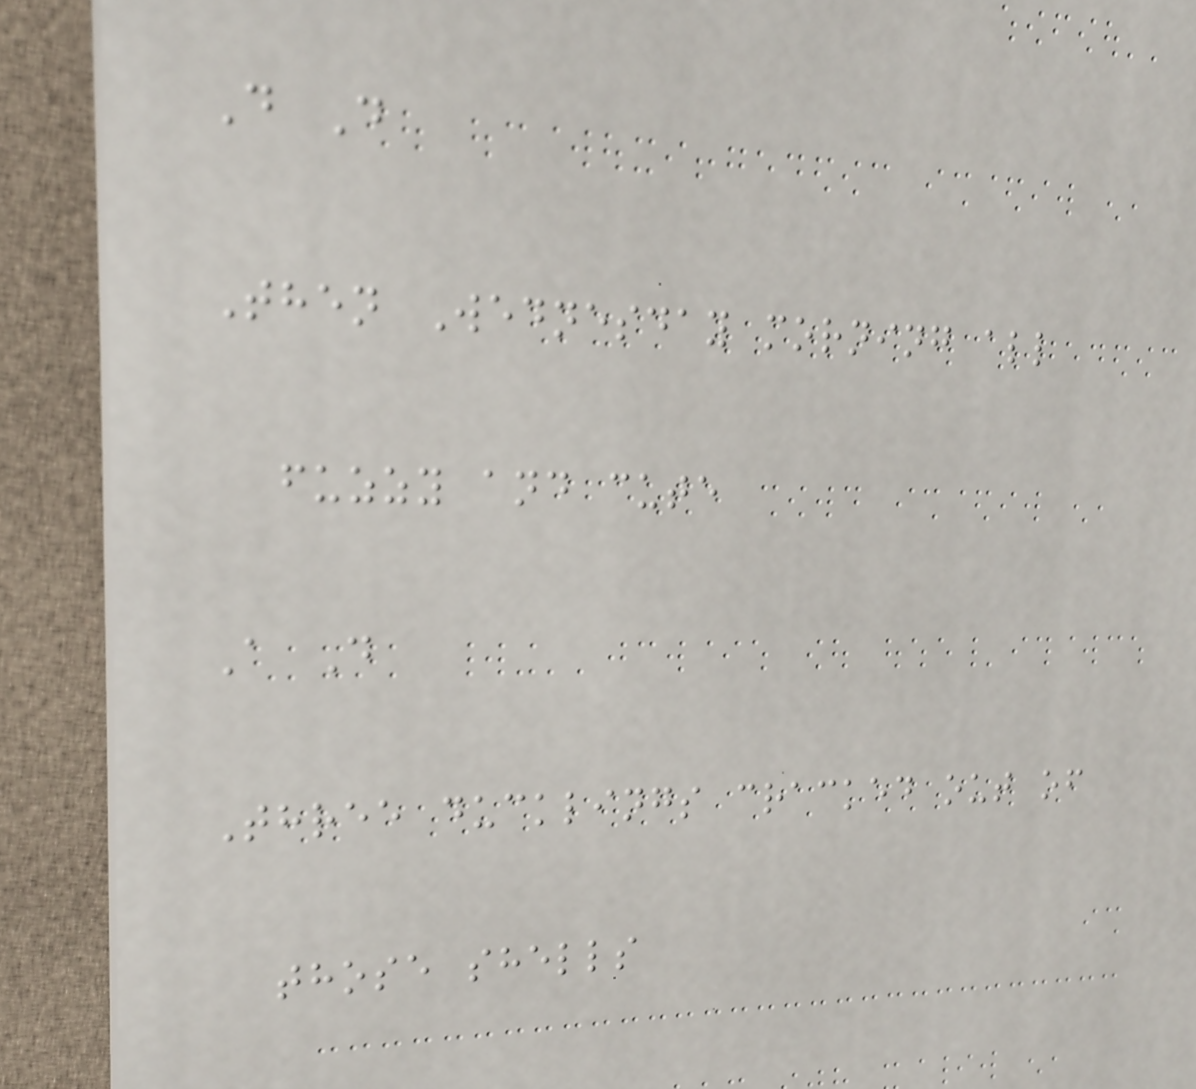D D
Then Wednesday morning all
fuzzy and cute
A D
Three ducklings cracked out of
those shells
